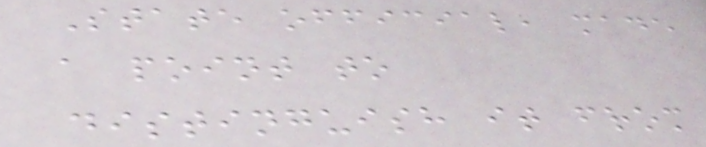State official, made
a point to
distinguish it from
